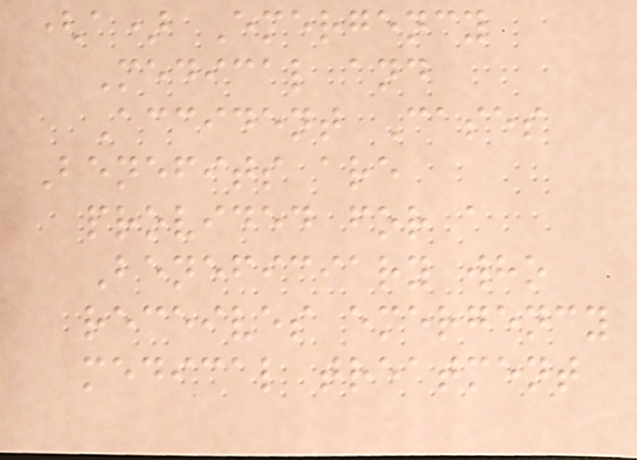(a) Emergency
Medical and
Accident Cases
Benefits are
provided for a
Beneficiary who
receives emergency
medical treatment
